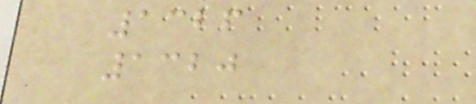1326
1320
